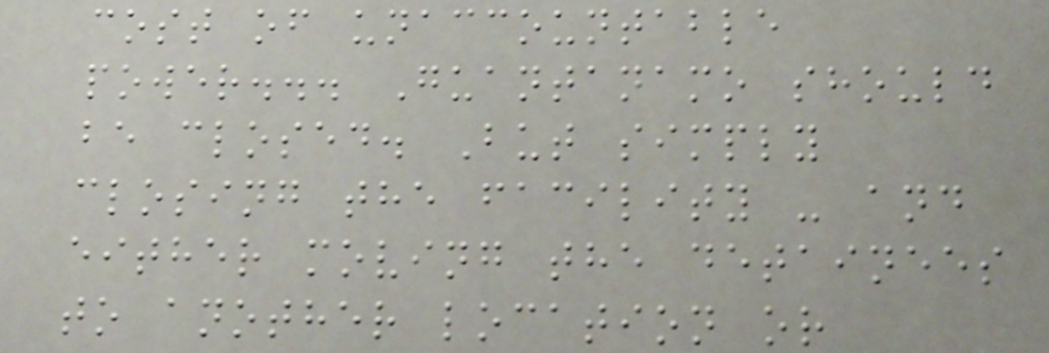cost of unaccountable
power... Guantanamo should
be closed. But simply
closing the facility - and
either moving the detainees
to another location or
